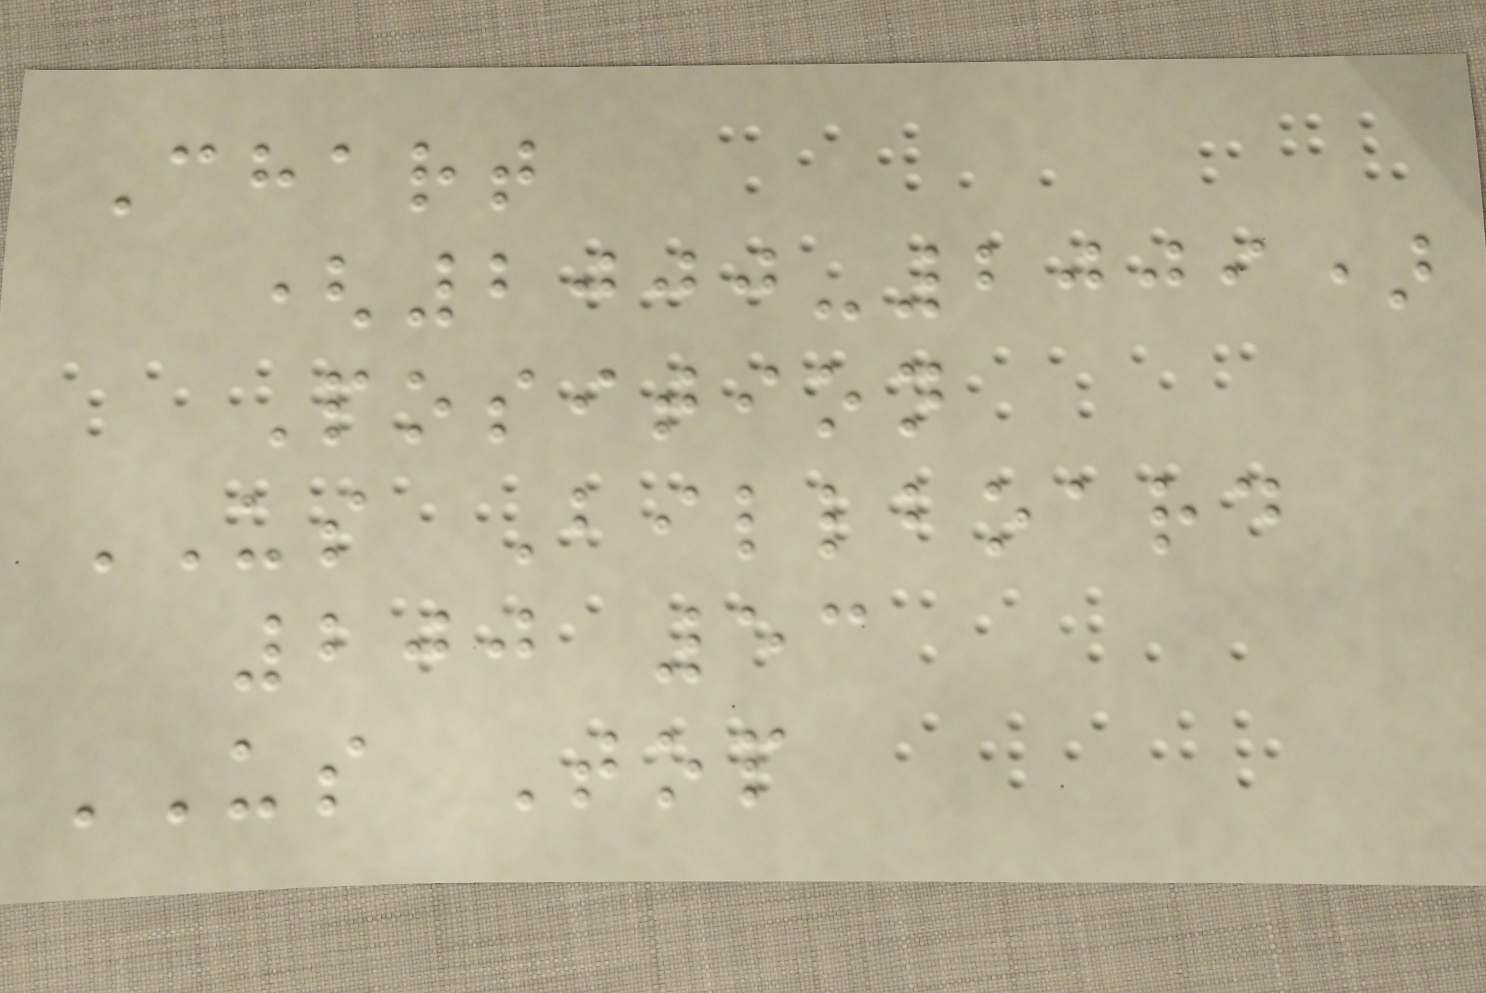Chart
(2000-2009)
Position
US Billboard
200 53
US Top
